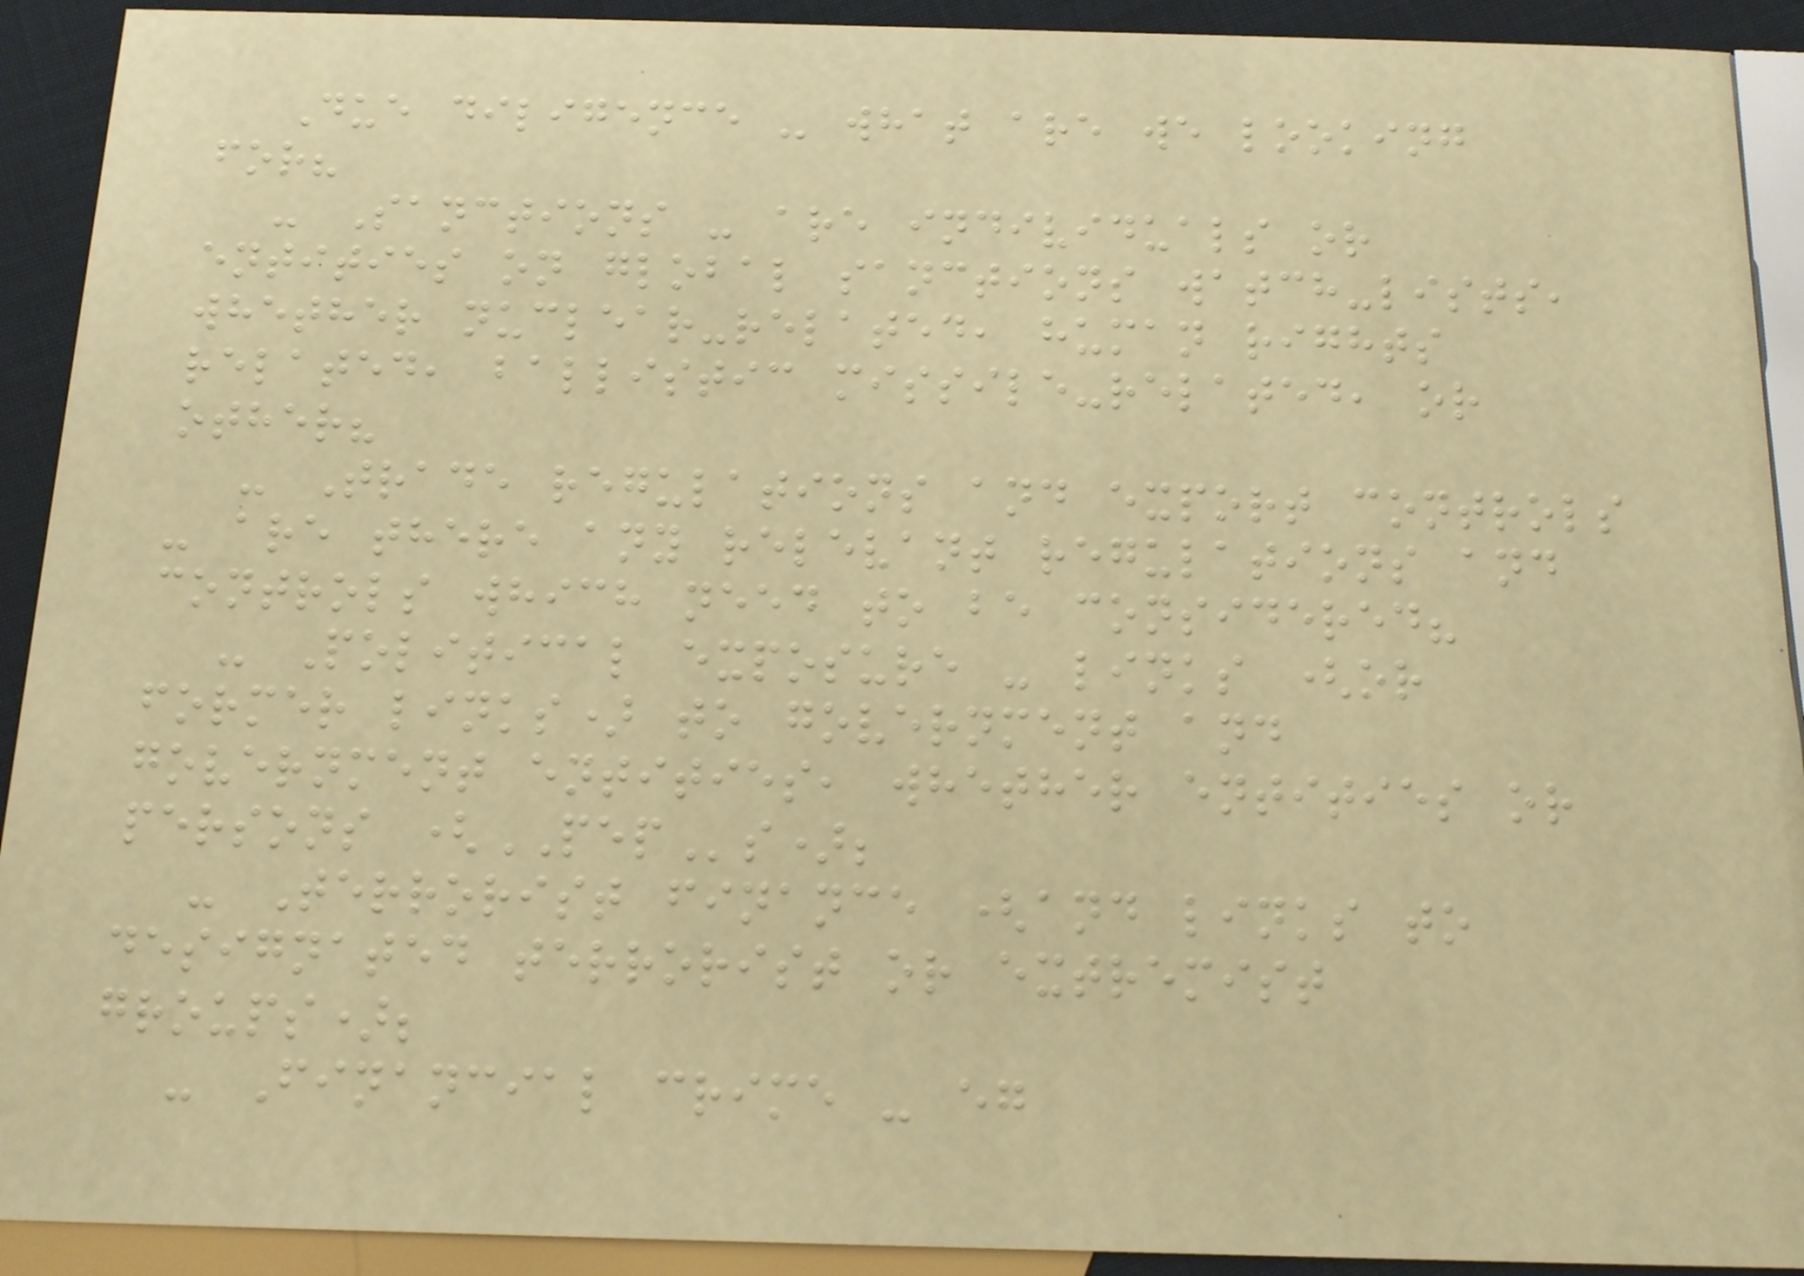Due diligence - what are we looking
for?
- Sanctions - are individuals or
entities on global sanctions watch-lists,
whether nuclear-related, human rights
related, ballistic missile-related, or
other?
- Trade regulations and export controls
- are there any relevant regulations and
controls which need to be considered?
- Political exposure - links (or
former links) to government and
government entities, whether entities or
persons (PEPs);
- Terrorist finance (and links to
designated terrorist or extremist
groups);
- Financial crime - eg
